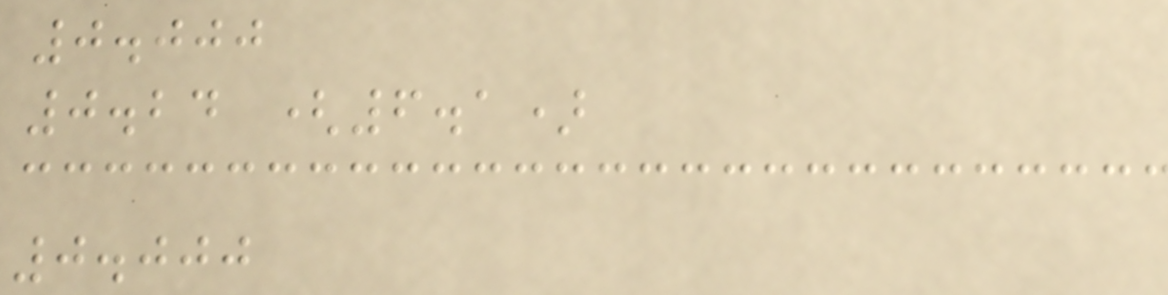0.000
0.24 (6.1)
0.000
